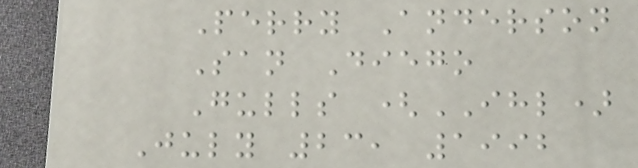Perry Anderson
San Diego
Gulls (IHL)
July 23, 1992
